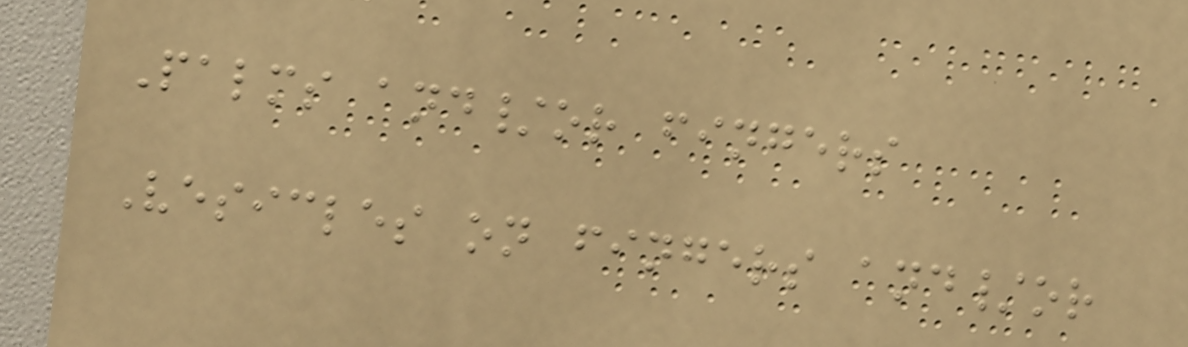Palms and/or fingers
Vesicles on fingers and/or
